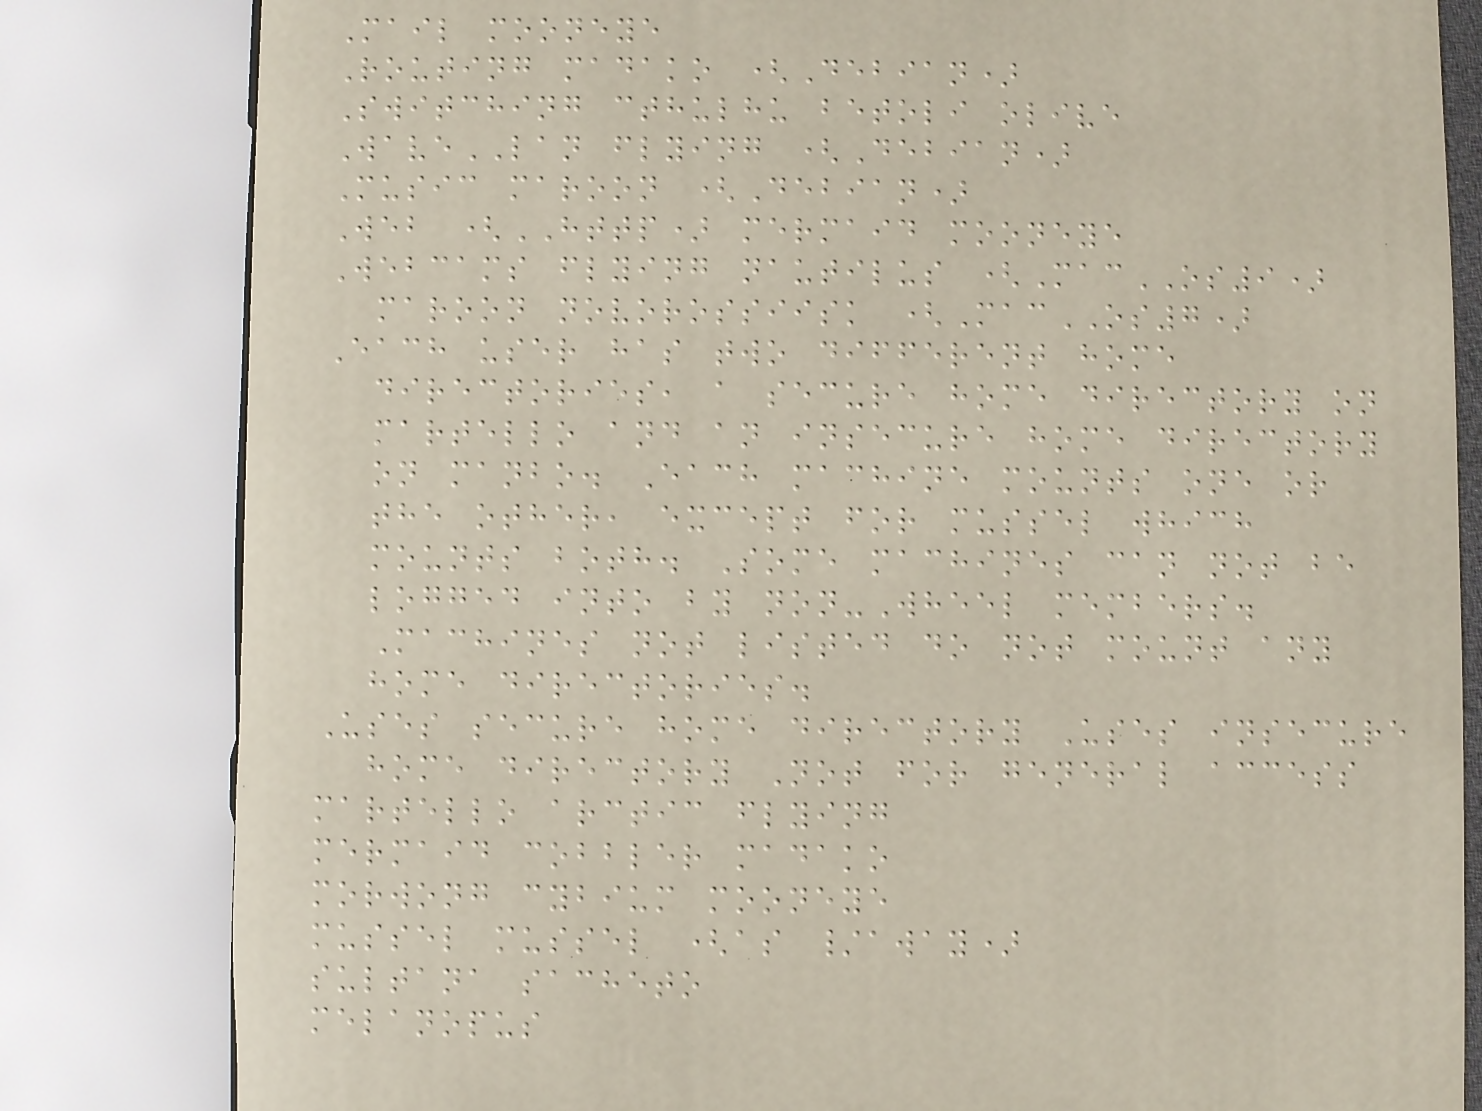Mail mooneye
Routing madako (Debian)
Switching cthulhu betoli olive
WaveLAN flying (Debian)
Music maroon (Debian)
Web (HTTP) mermaid mooneye
Webcams flying nautilus (MacOS9)
maroon novorossiisk (MacOS7)
Each user has two different home
directories, a secure home directory on
martello and an insecure home directory
on manbo. Each machine mounts one or
the other, except for mussel which
mounts both. Some machines can not be
logged into by non-Wheel members.
Machines not listed do not mount any
home directories.
Uses secure home directory Uses insecure
home directory Not for general access
martello arctic flying
mermaid cobbler madako
morwong cybium mooneye
mussel mussel (as /away)
sultana sacheto
melanopus
